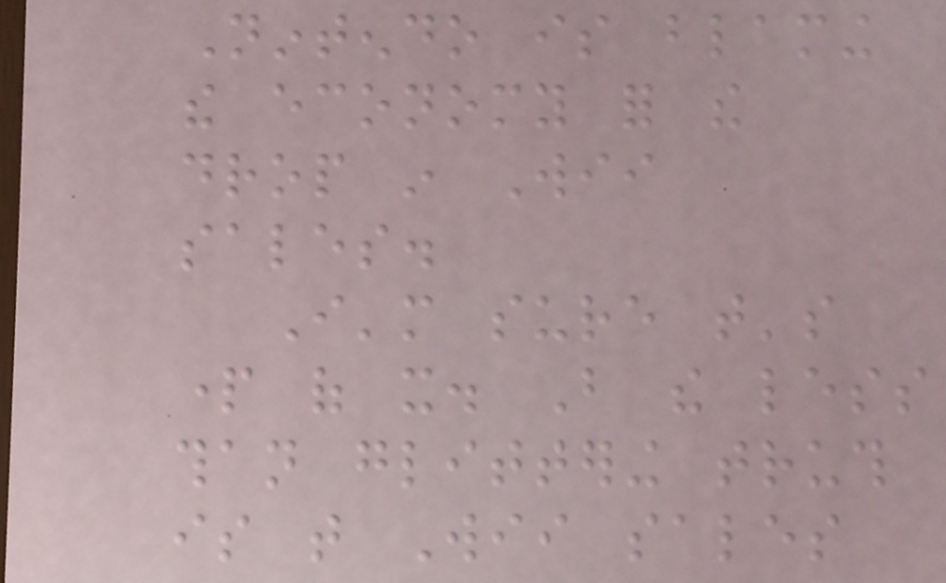Nintendo is blaming
the economy for the
drop in Wii
sales.
I'm sure that's
part of it. But the less
than glittering truth
is that Wii sales
